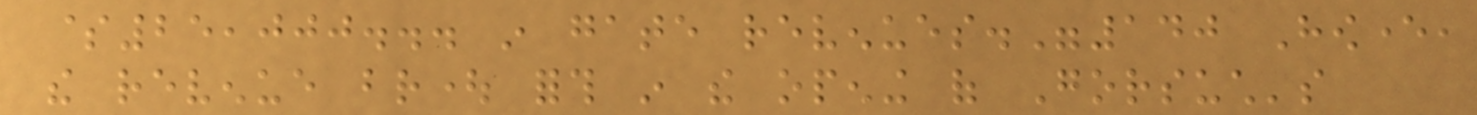$25,000... in gate revenues."140 However,
the revenue brought forth in the opening of Gorsuch's
